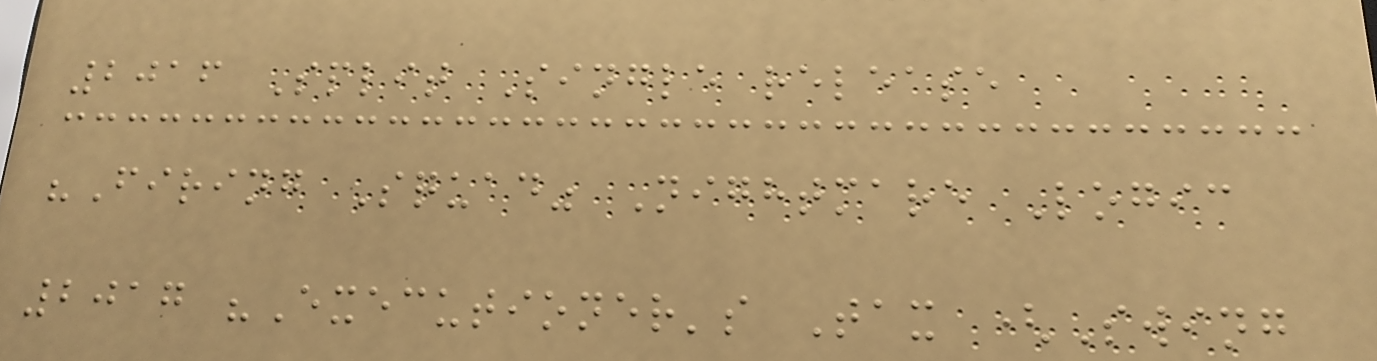2016 Split Single release
"Firing Squad" Nightmare Logic
2017 "Executioner's Tax (Swing
